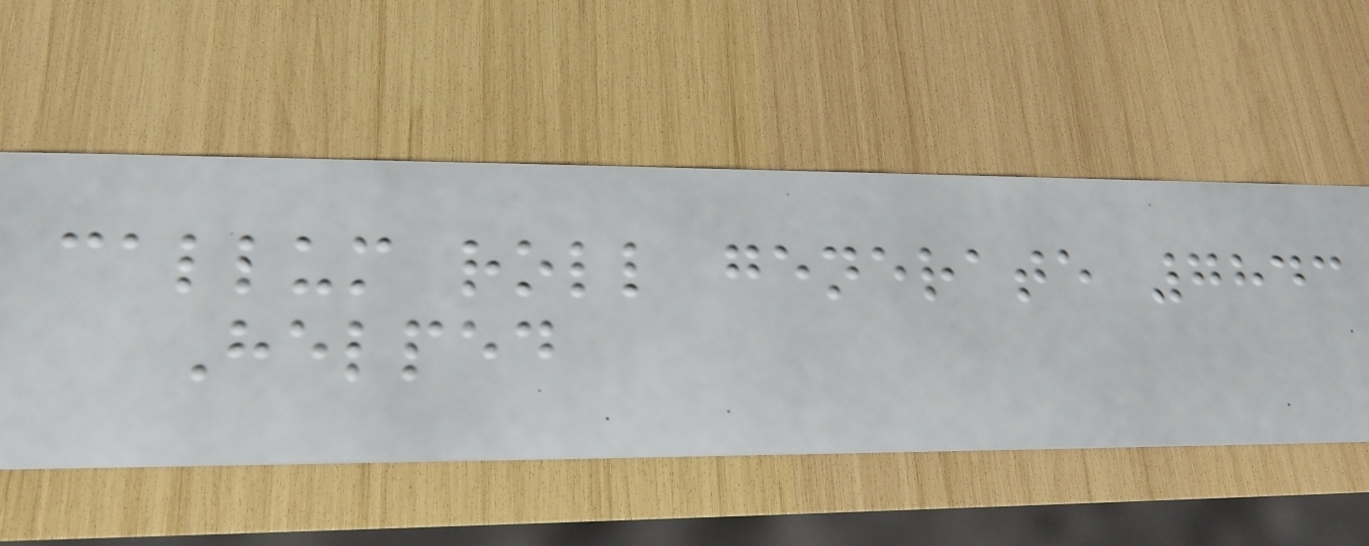callum roll generate 7843
Helped
